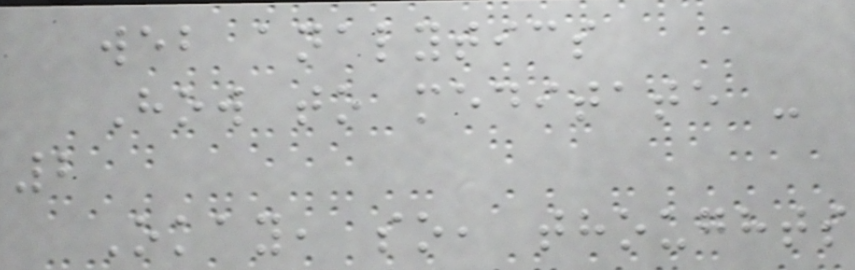web analytics
How to meditate -
2
Okay, so, thoughts
